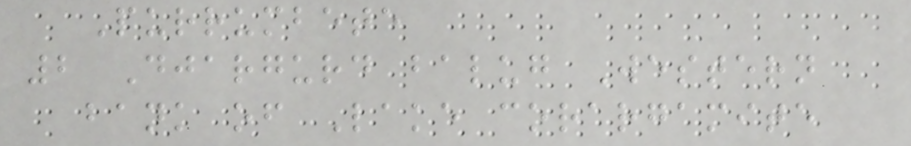Purrumbete
2 Djargurd balug Western
bank of Lake corargamite
